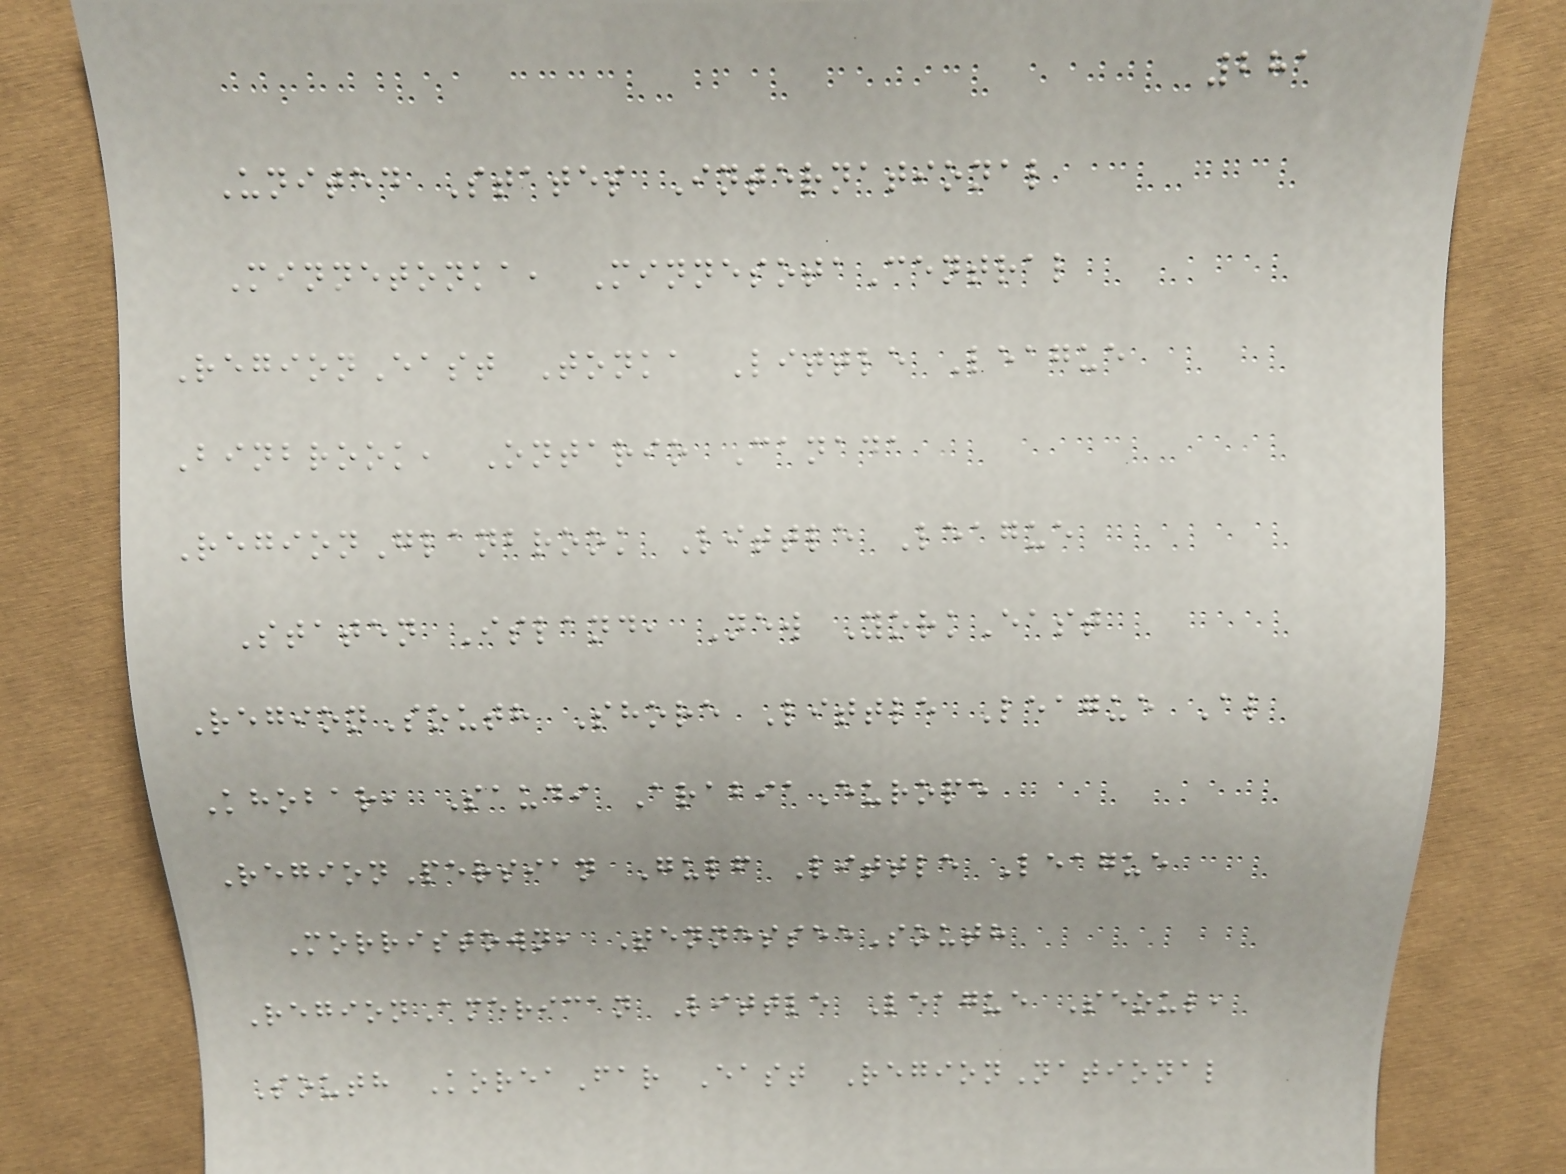281
United States International
Minnetonka, MinnesotaCentral
RegionEast Tonka Little League
Binbrook, Ontario Canada
RegionGlanbrook Little League
Staten Island, New YorkEast
RegionSouth Shore Little League Al
Khobar, Saudi ArabiaEurope
RegionPersian Gulf Little League
Morristown, TennesseeSouth
RegionAmerican Little League Seoul,
South KoreaFar East RegionNational
